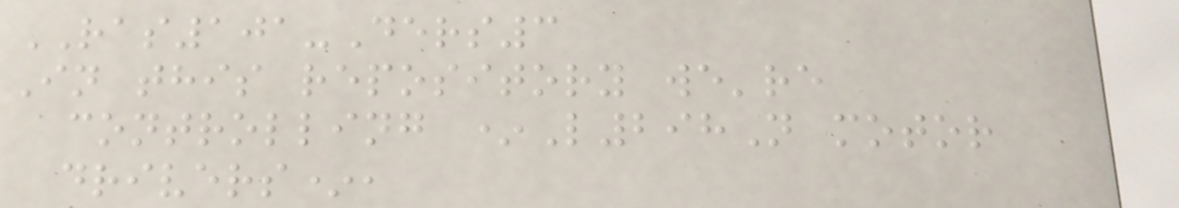RAS101-Ders3
In this repository we're
controlling *L298N motor
drivers*,
